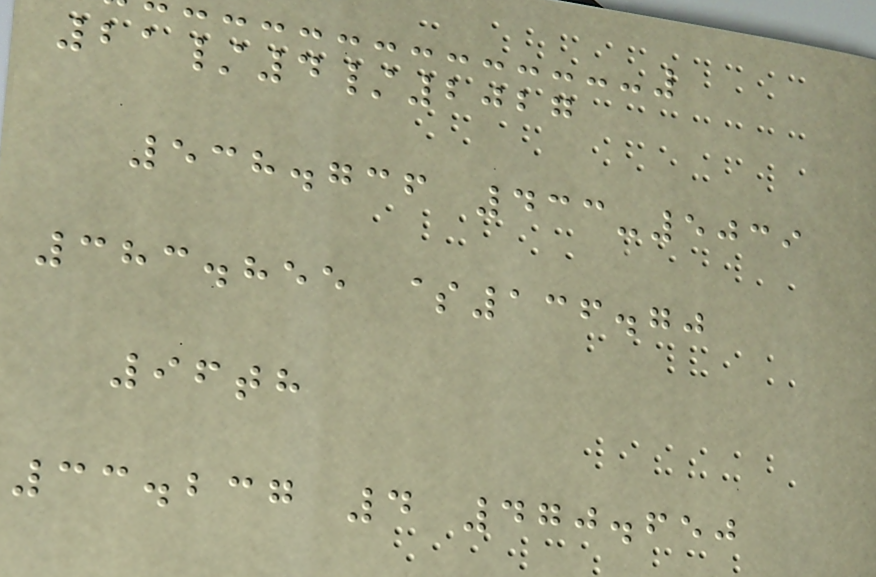21/4/2027
538.736 433-5039
383.855 $136.70
96th
33.237 4 470.650
